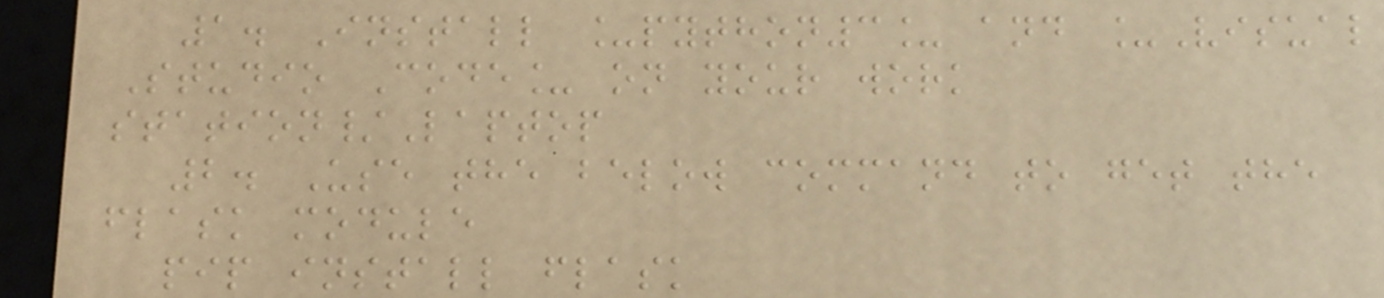1. Install _python3_ and _Visual
Studio Code_ on your work
station/Laptop
2. Use the below command to get the
flask module
pip install flask
